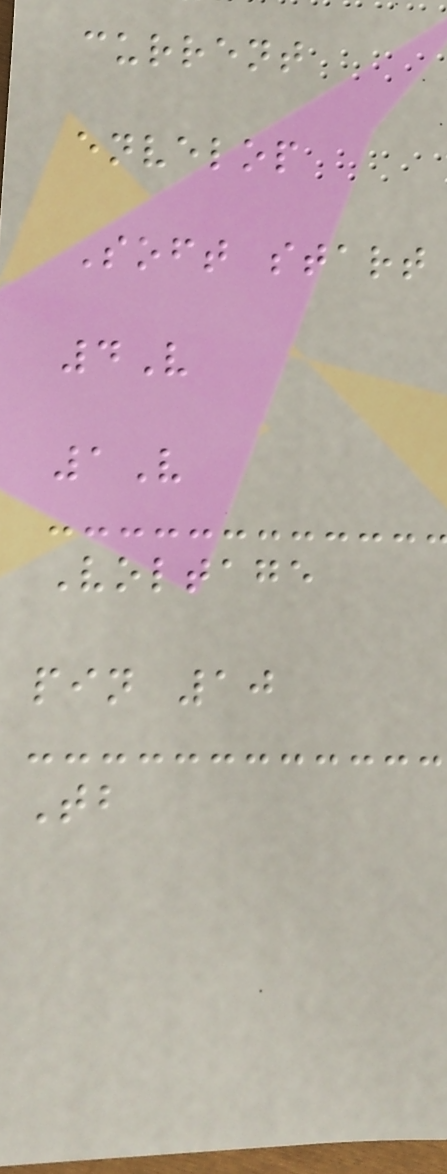current
envelop
Soft start
4V
1V
Voltage
pin 10
Tb
